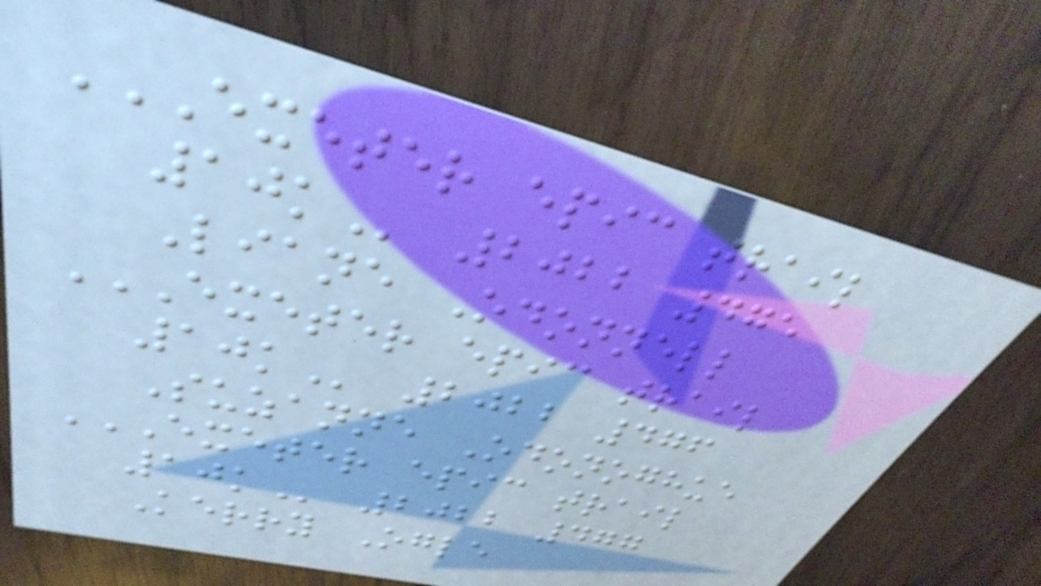EXETER EPIC TRAIL
10K 2022 475
Liane Odonnell
EXETER EPIC TRAIL
10K 2022 476
Suzanne Odonoghue
EXETER EPIC TRAIL
10K 2022 477
Kerry Ogle
